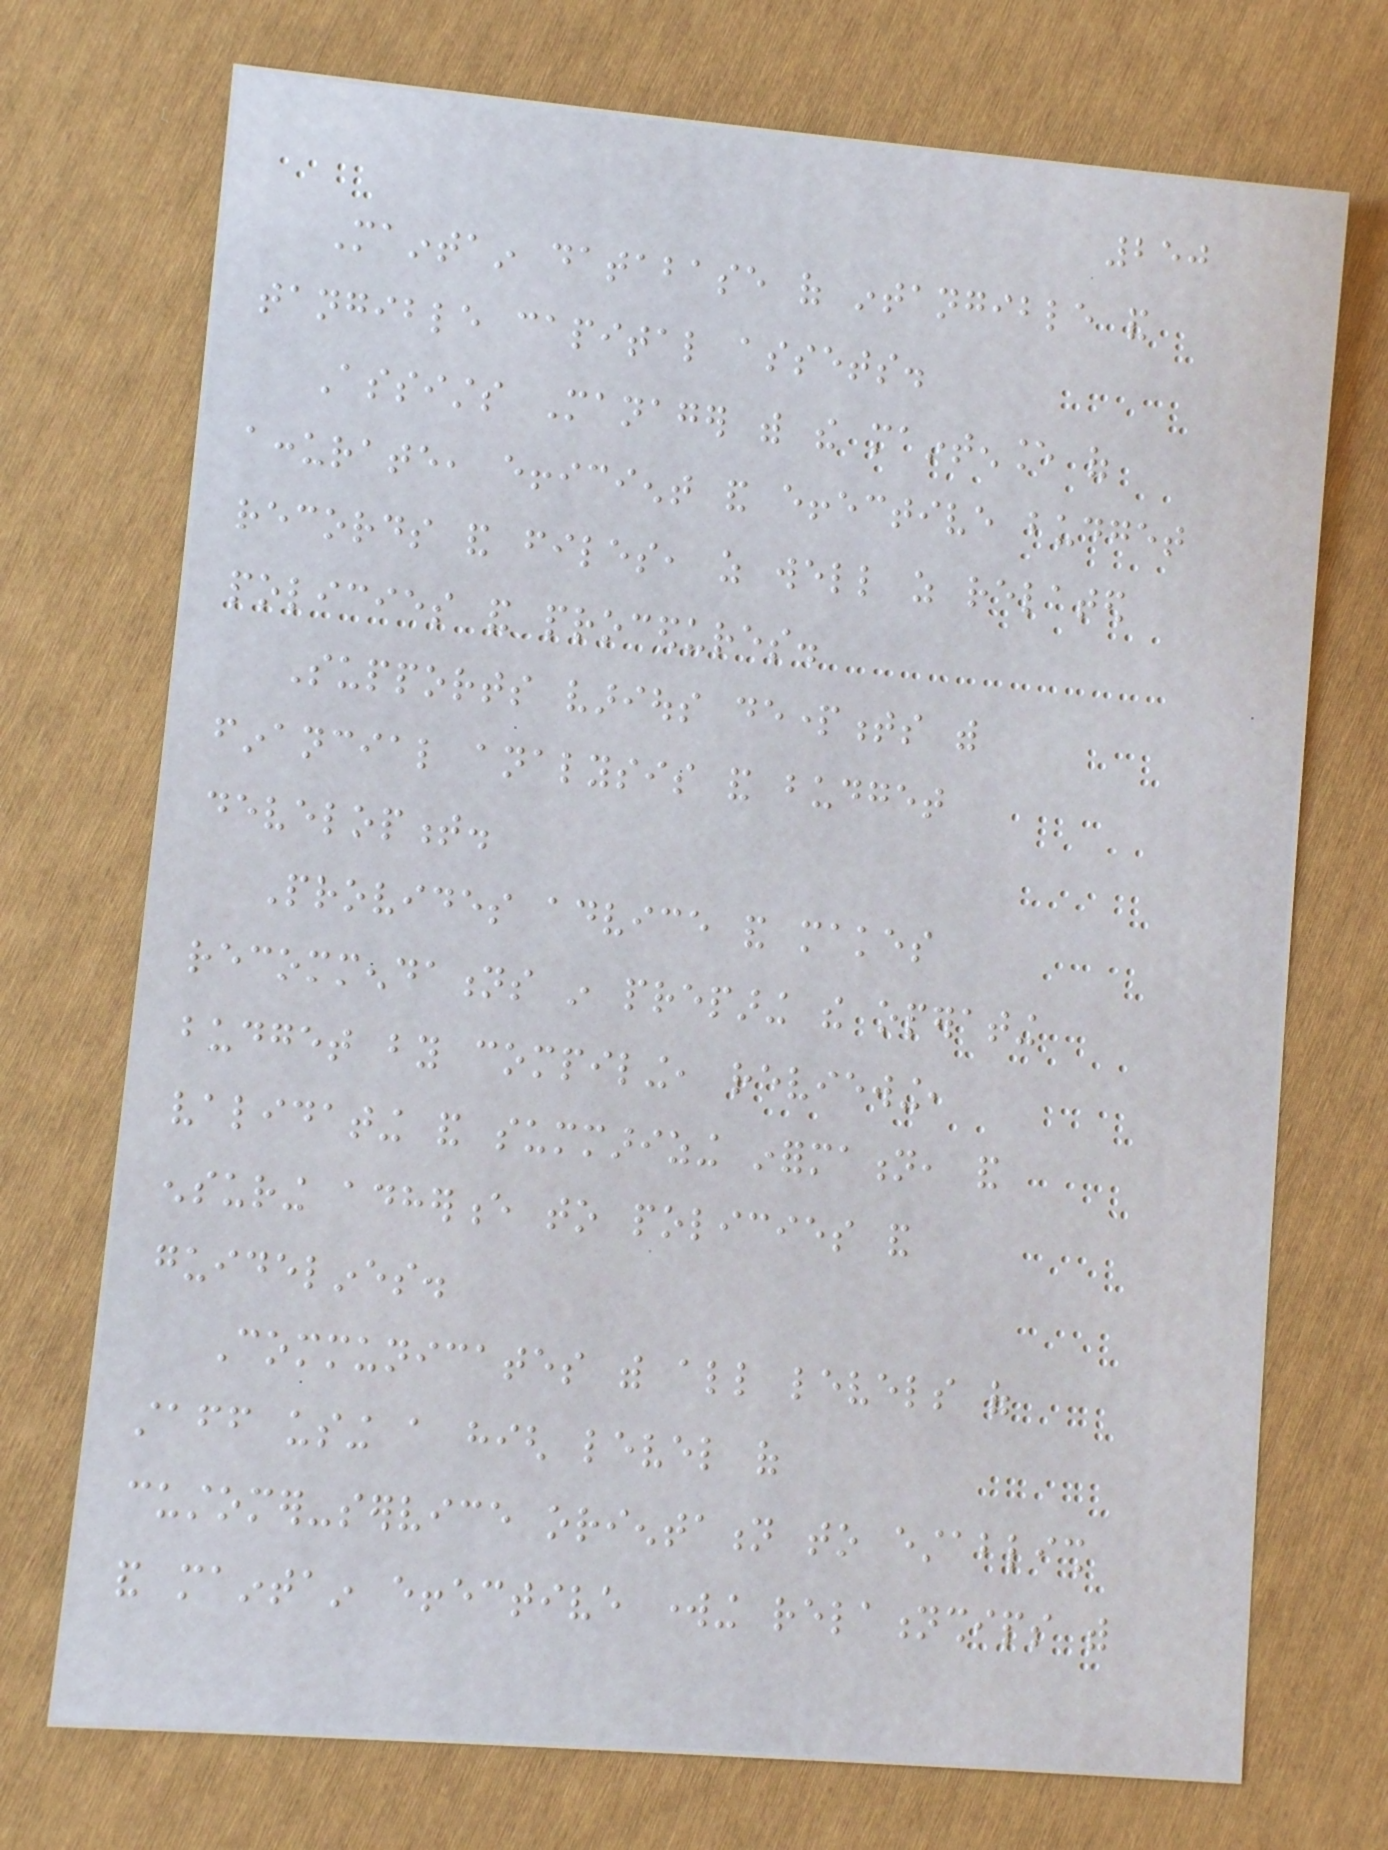250
Maintain database of intangible and
tangible capital assets.
Assists Manager with the maintenance of
accurate, efficient and effective budget
records and files, as well as related
policies and procedures.
Supports various departments with
financial analysis and budget
development.
Provides advice and makes
recommendations in preparing the operating
budget by compiling, reviewing,
validating and summarizing information, and
ensuring adherence to policies and
guidelines.
Communicates with all levels of
staff using a high level of
customer-service orientation to establish
and maintain effective working relationships with
